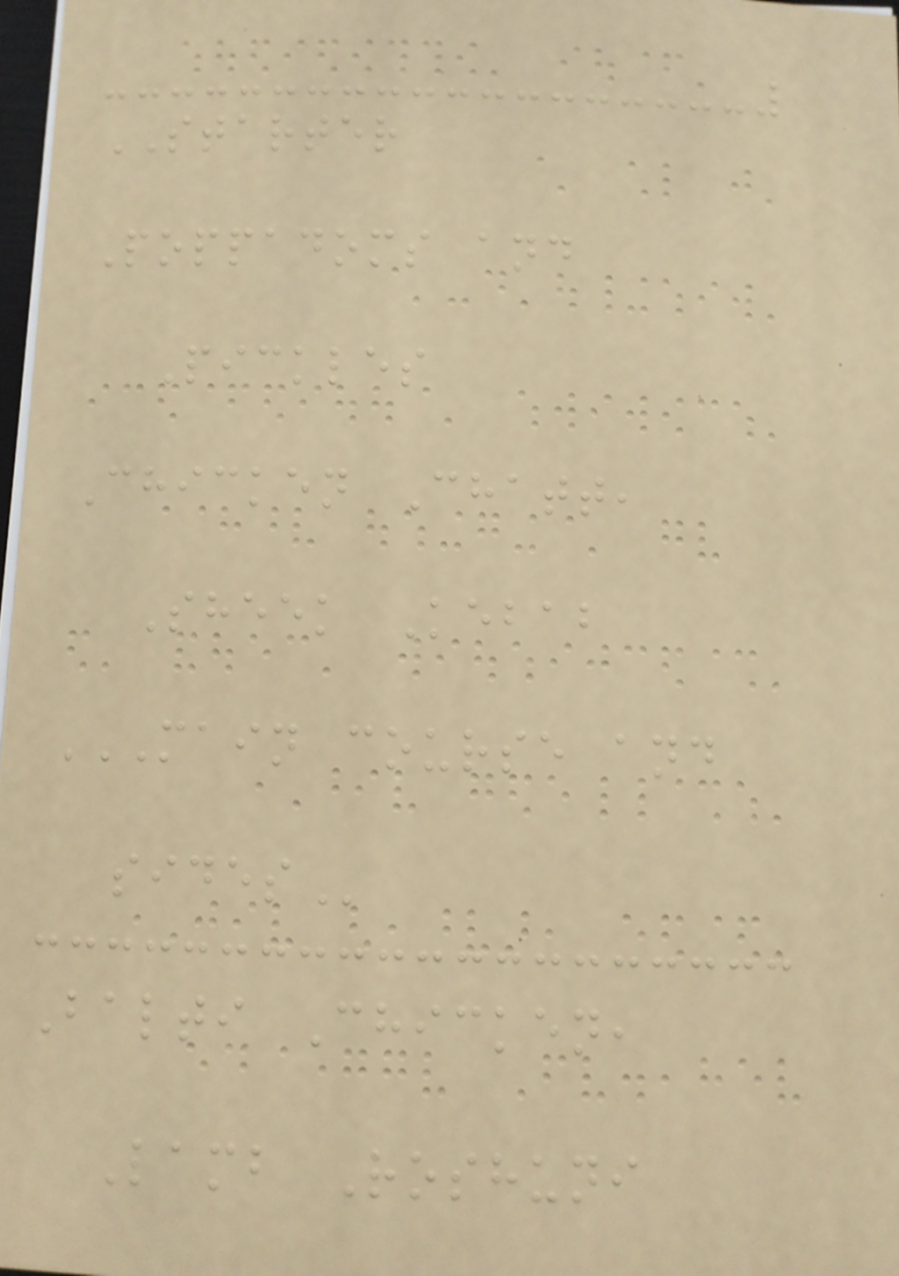STARTER
Poppadoms and
Pickles
Chicken Chatt,
Sheek Kebab
MAIN COURSE AND
SIDES
Balti Chicken,
Lamb Roshuni
